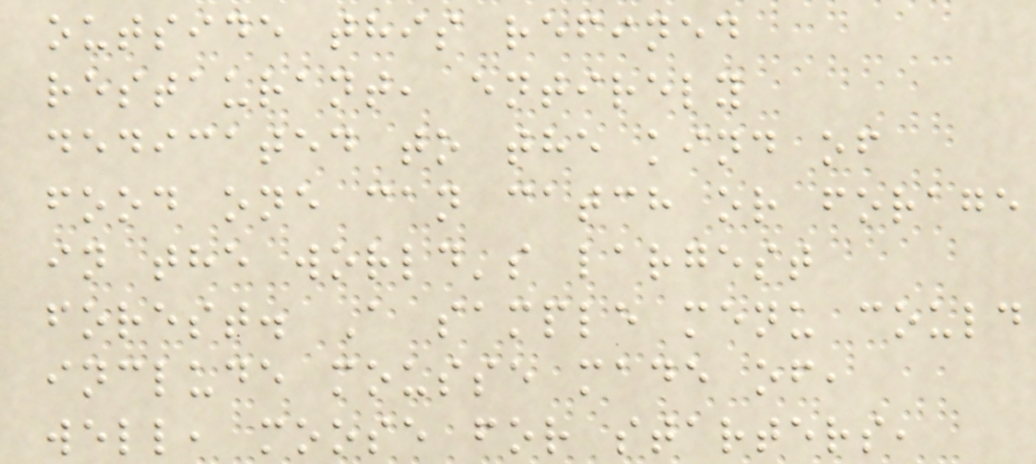outside this refined
restaurant, entirely
dedicated to the kind of
food one can catch or forage
in the world's largest
forest. A sample menu could
include mousse made of,
well, moose for starters,
